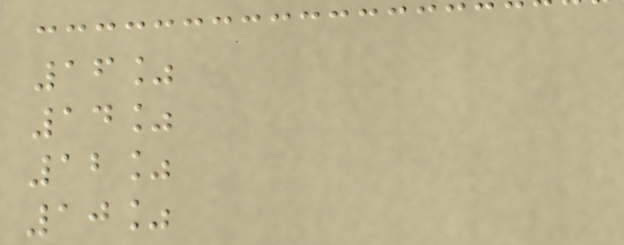16%
14%
12%
10%
